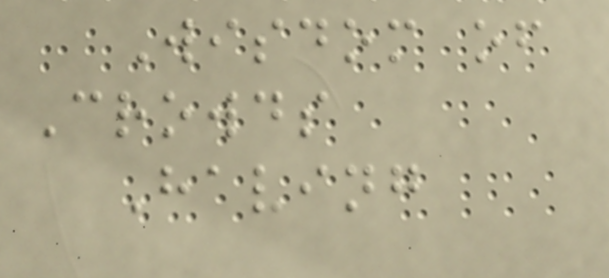Wisdom of
Crowds
Having
